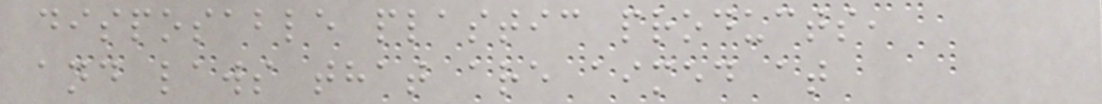disposable plastic products,
and laws that are aimed at
